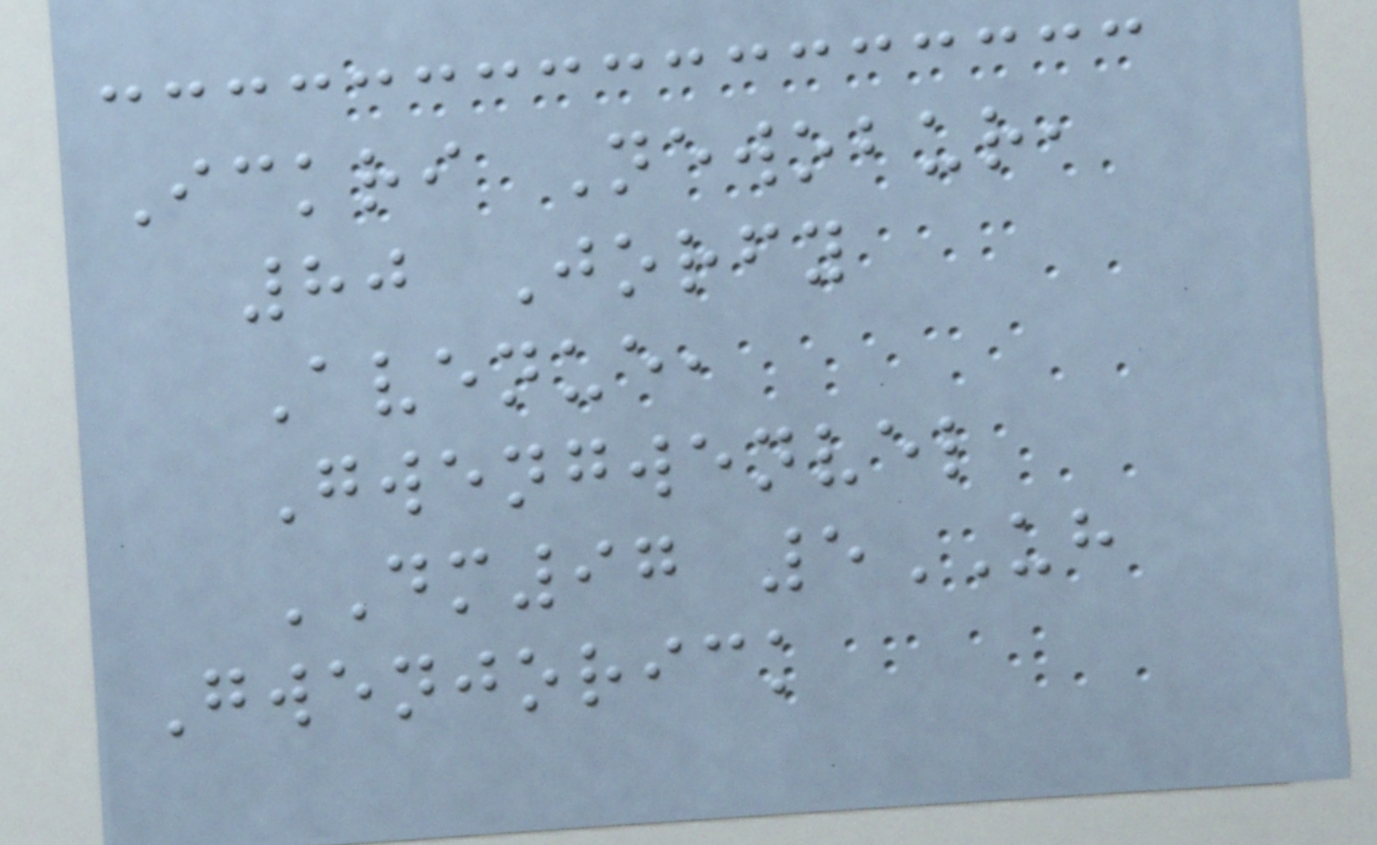Ickri Newobur,
80 Jorfy
Avenue,
Gwengwenvel
DM97 5UH
Gwenjorick
